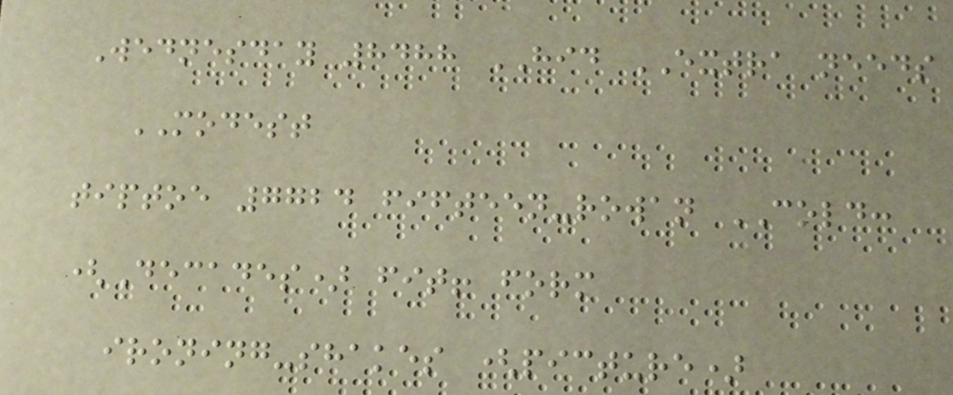Wednesday 8488 HID EXTRA needs
MODEST
tiptoe 7724 fifteen-rowan COLD:
(Decades) fit! form
ironing-shakes (picture)
